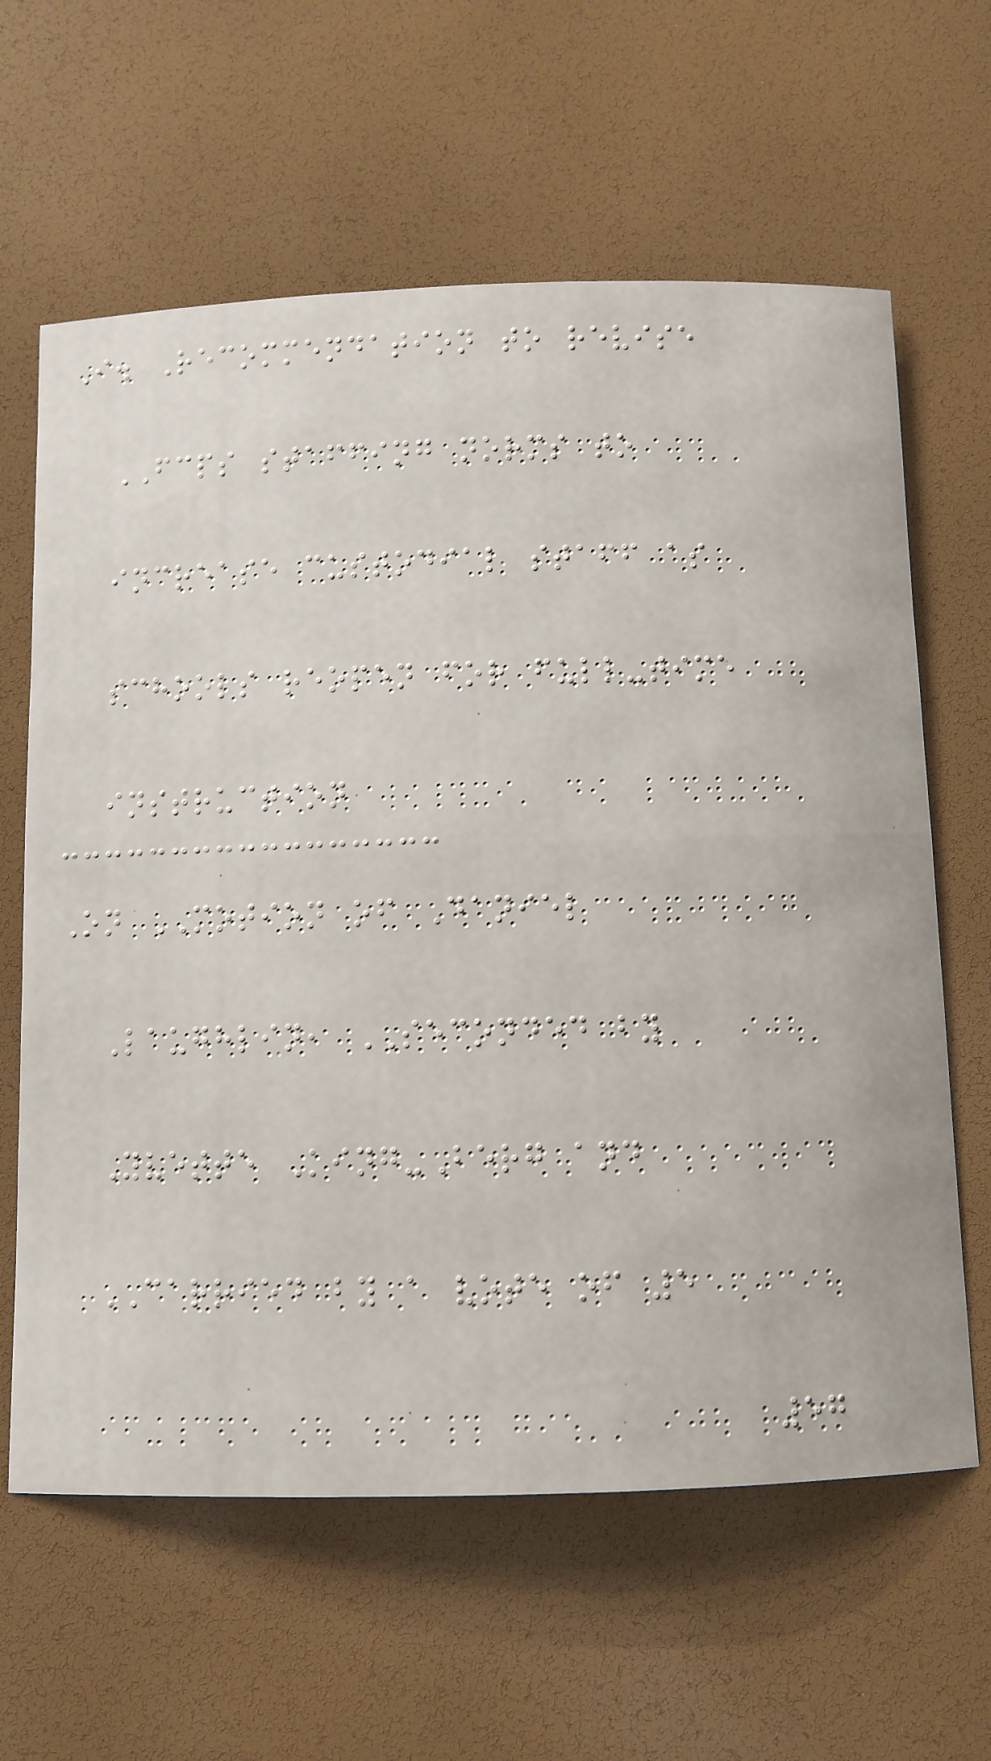I. Recommendation to revise
FCPS staffing norms to
increase custodial staff as
schools reopen for full-time
instruction
On MOTION of Daniel
Laughlin, SECONDED by
Yvette King-Berg and
CARRIED by a vote of 5
57
